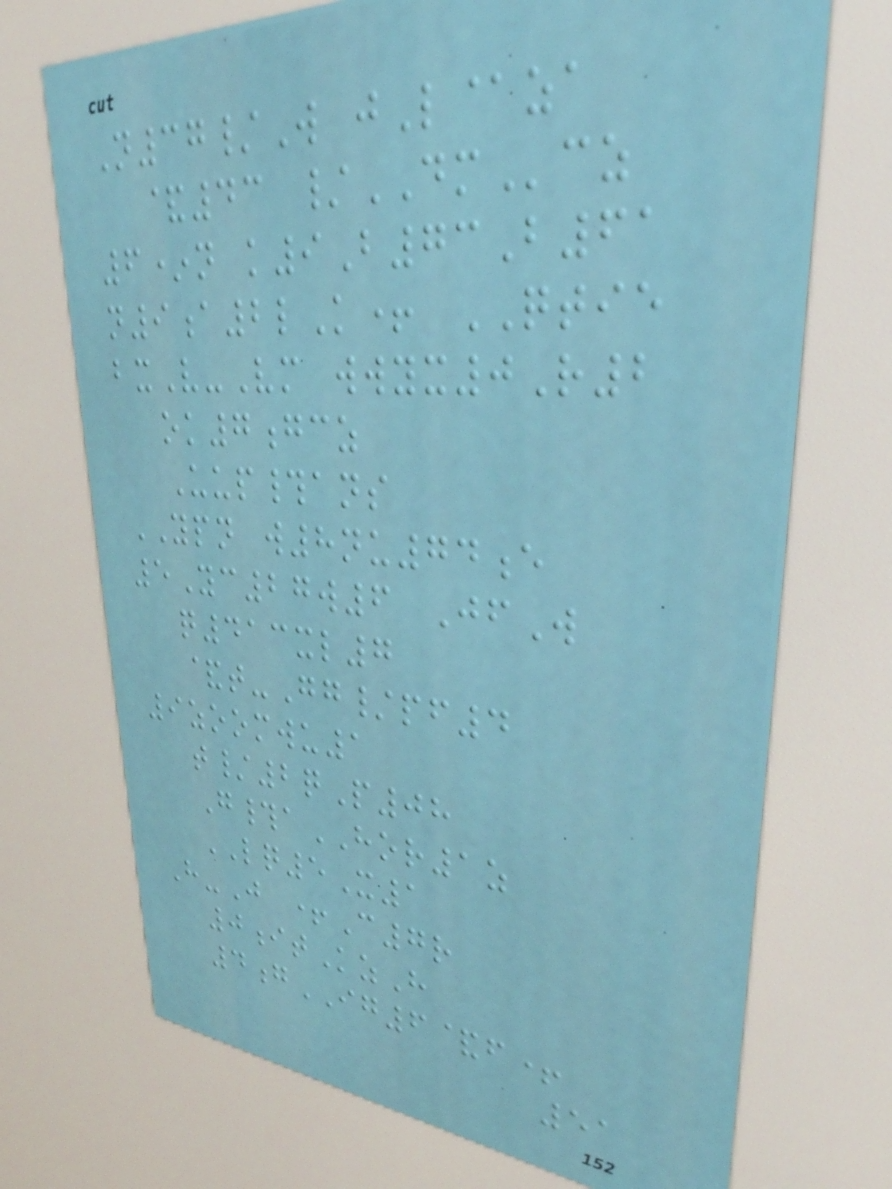N37/W jL@za
&43 /DMcz
6*n k9B73B61
n9a2lK+ QTIE
bxV-Vm wwyx0R2
ok7gcz
Uup#ans
YPN w8nu74e
5Yc27w6 JfW
q413xl7
&t-Gg/pf4
9zoomwu1
t/2qP08
G#aHOR1z
LQ5X1
H-J +C7r
0itKzH
4gIG6&f+
51
